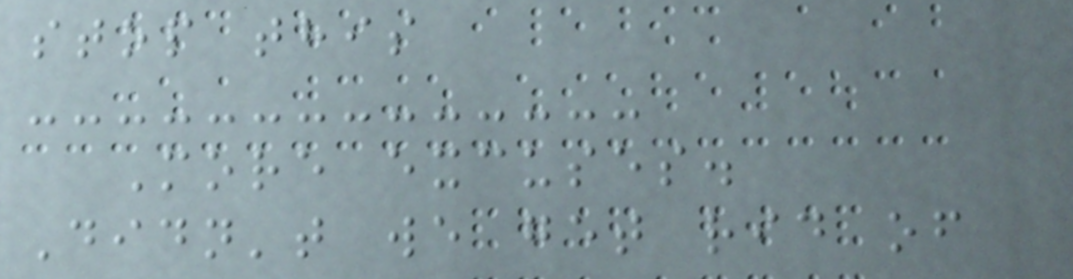stop this
More excuses.
Didn't we get rid of
